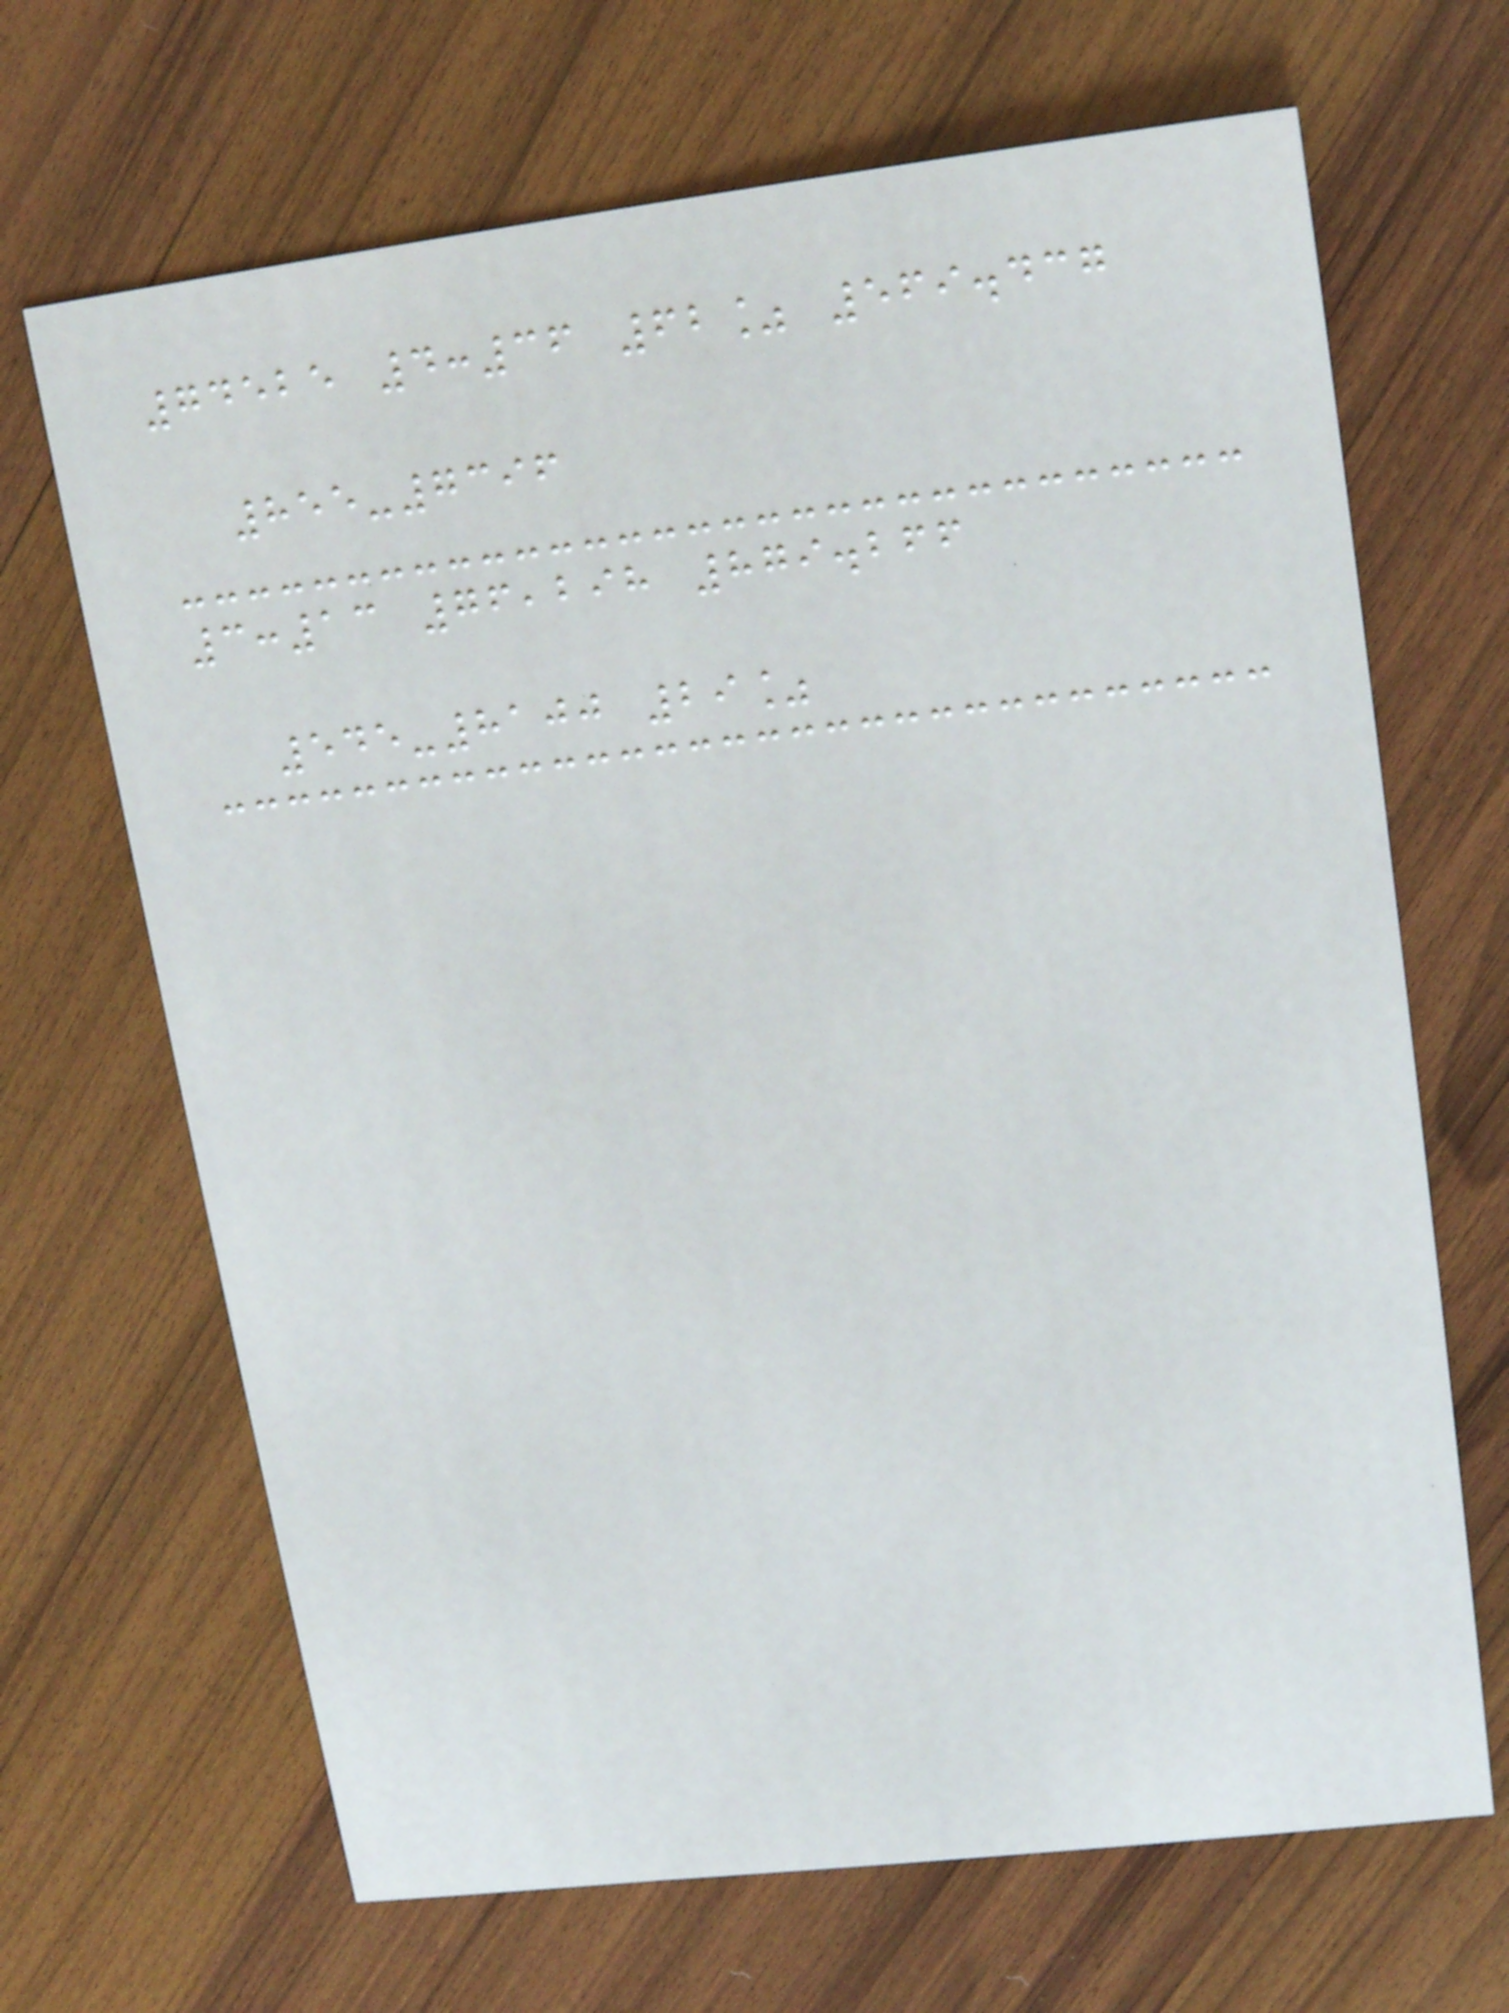74525 4:36 62% 569.437
855-7396
3:13 76,298 879.266
545-8100 29%
